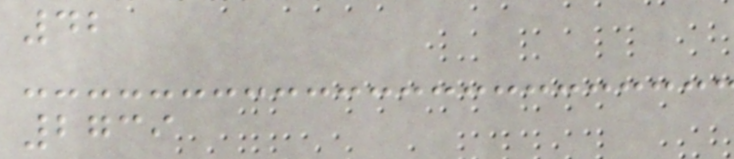42
2739
